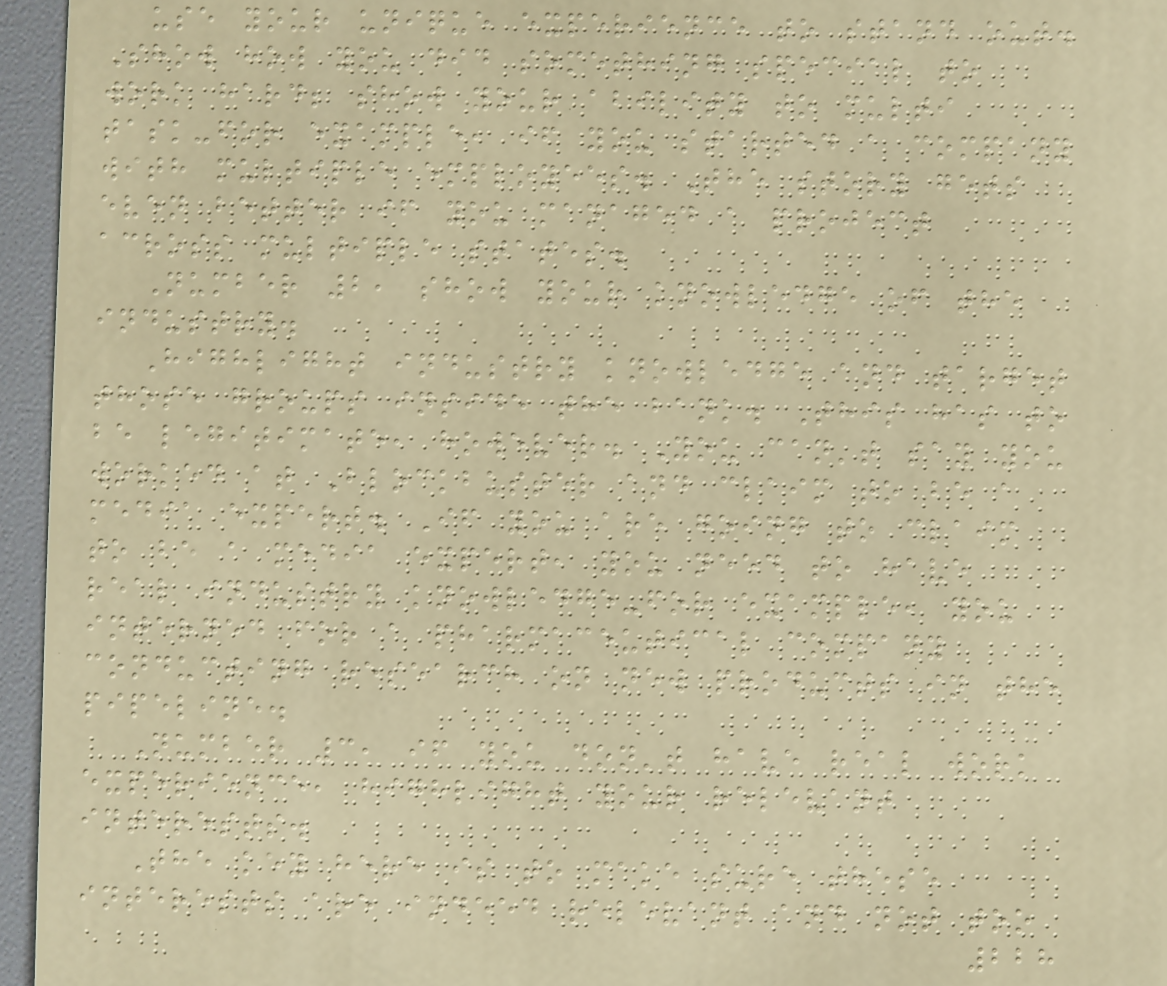use your unique experience to stand out.
Show how you did something special to
work hard; show your ability to multi
task-for example, if you started a company
with multiple employees. The story gets
even better if you managed a project
across multiple states.
Number 2, show your knowledge of the
industry.
Highlight industry knowledge and target
those groups inside the bank. This has to
be legitimate, however. You can't say you
worked at Blockbuster and claim to be a
media expert. If you are going to claim
to be a media expert, you need to have
real industry knowledge-for example, you
interned for a pharmaceutical company
conducting research on new products in the
pipeline.
Number 3, if you don't have real work
experience, highlight your relevant
interests.
The key here is to make sure these
interests are indeed relevant and not too
228
